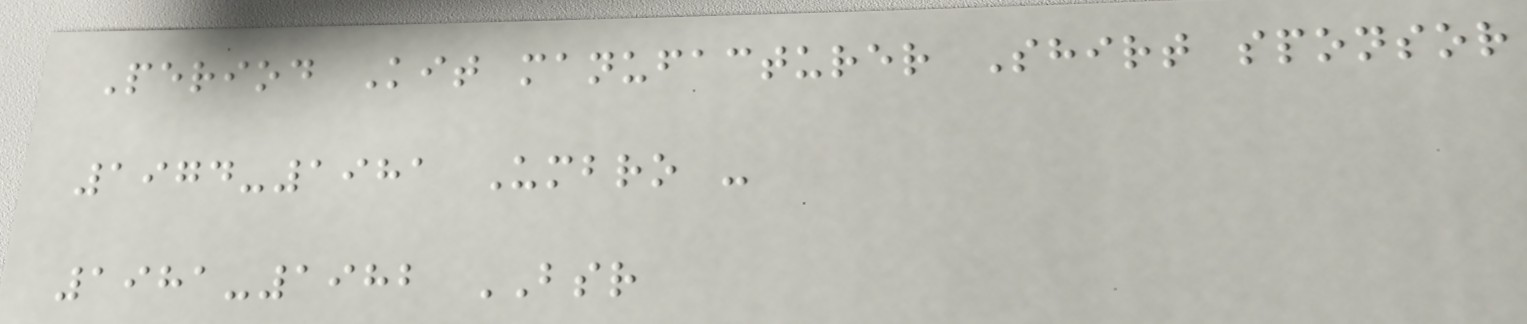Period Kit manufacturer Shirt sponsor
1974-1981 Umbro -
1981-1982 BSR
